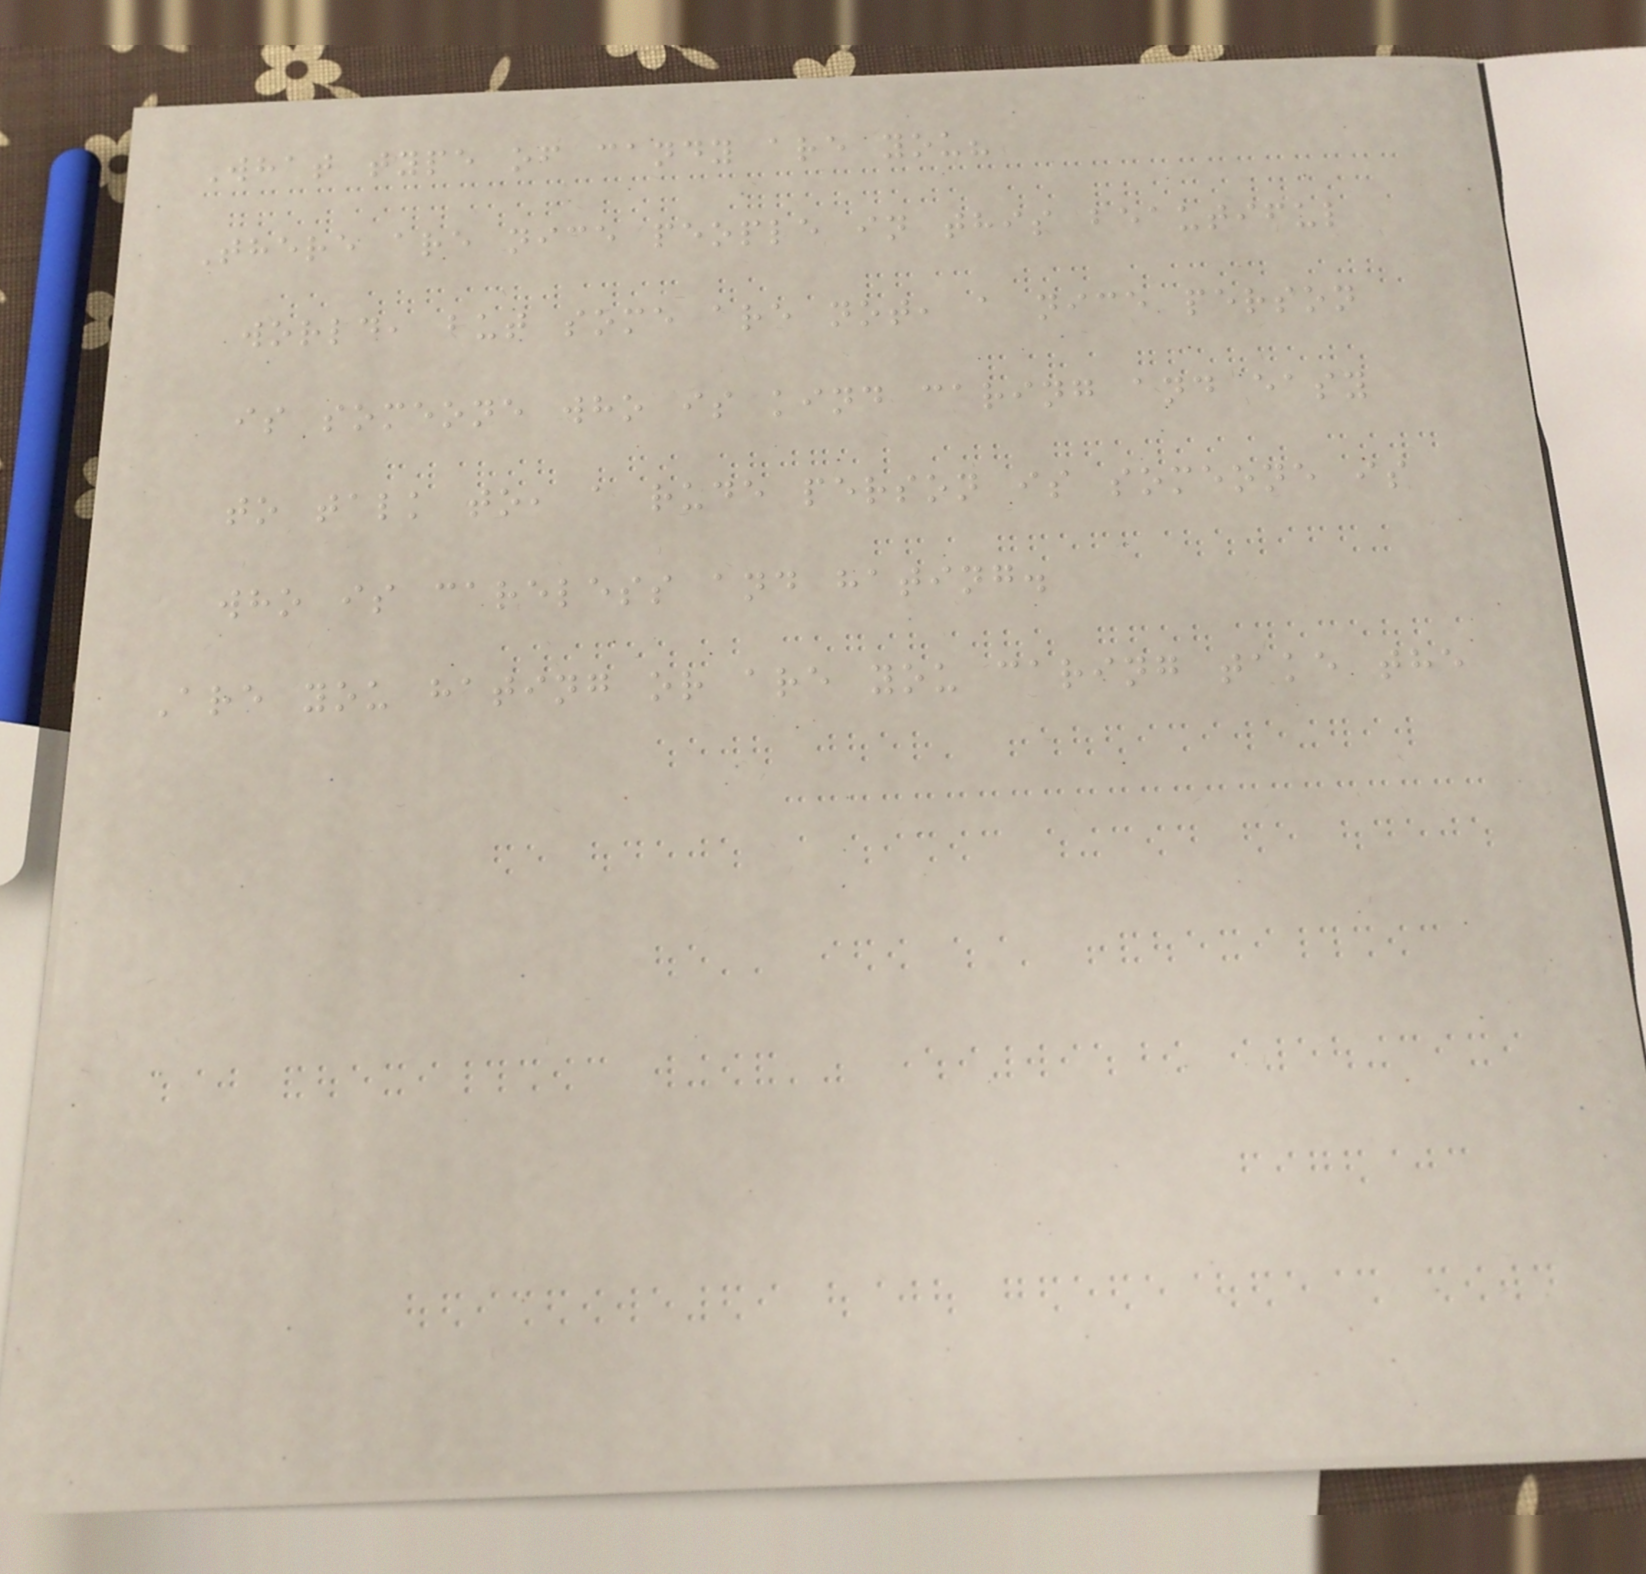What type of candy are you?
There are nice people in this beautiful
world, but some are not, a nice person
is someone who is kind caring and easy
to talk to, a rude person is someone is
who is careless and hating.
Are you hating or are you caring take the
